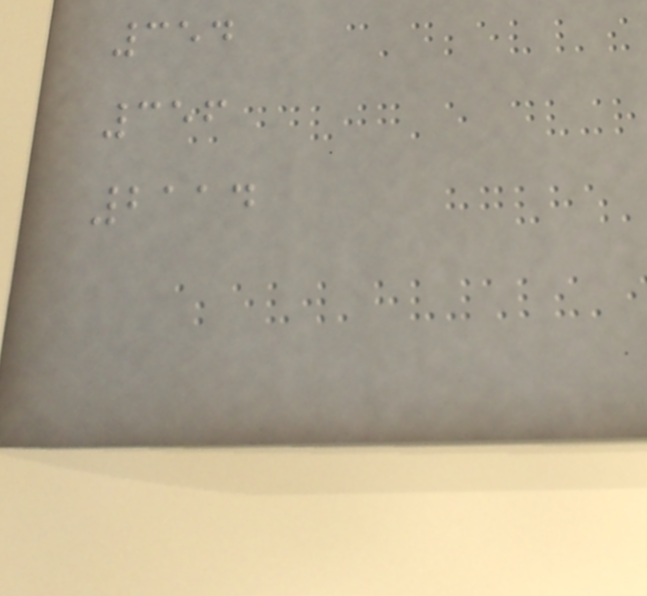354
356
2114
